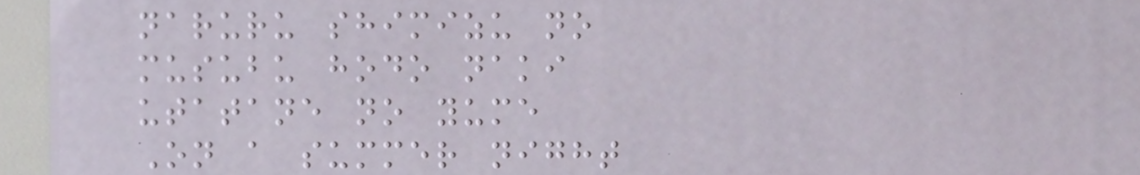naruru shimizu no
musubu hodo naki
utatane no yume
On a summer night
